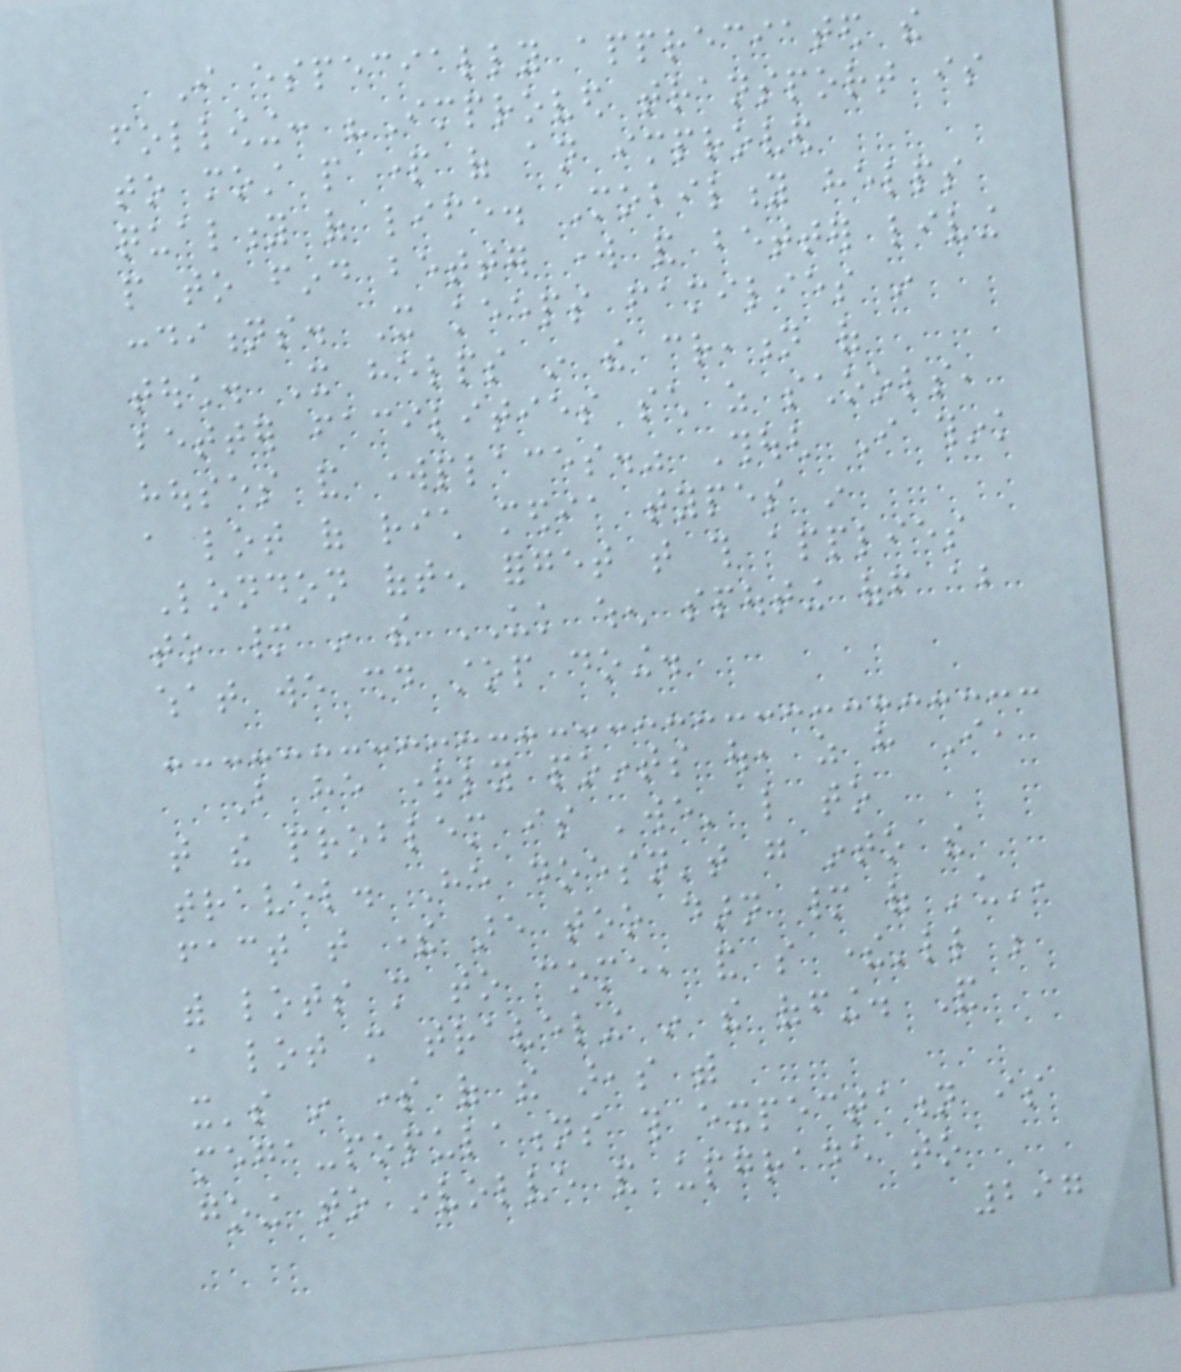I especially appreciated the
following: "Improved transport is
to most people part of an improved
quality of life. Mobility helps
people to find better work and better living
conditions. It keeps families in
touch. It helps in the creation of
better facilities such as schools,
houses and workplaces." Though I think
a lot of rich media types in
London often forget that this applies
to many in the UK when spouting off about
what we should stop doing.
But he rightly points out, as have I,
that the problem is 'we' like to
travel. He doesn't go into the
fact that there are too darn many of 'us',
with lots more to come, and so there'll be
a lot more traveling in the offing. And
it's in some of the areas with
mega-populations this expectation is
going to involve and upgrade to
297
